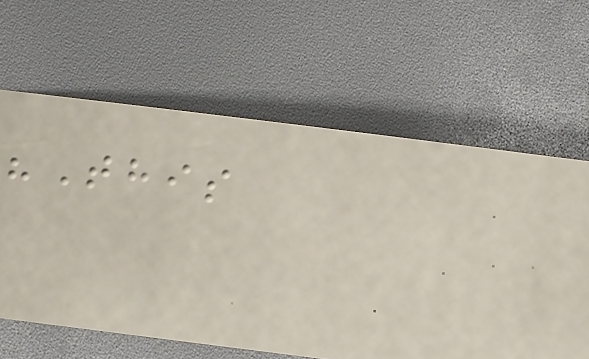"This
